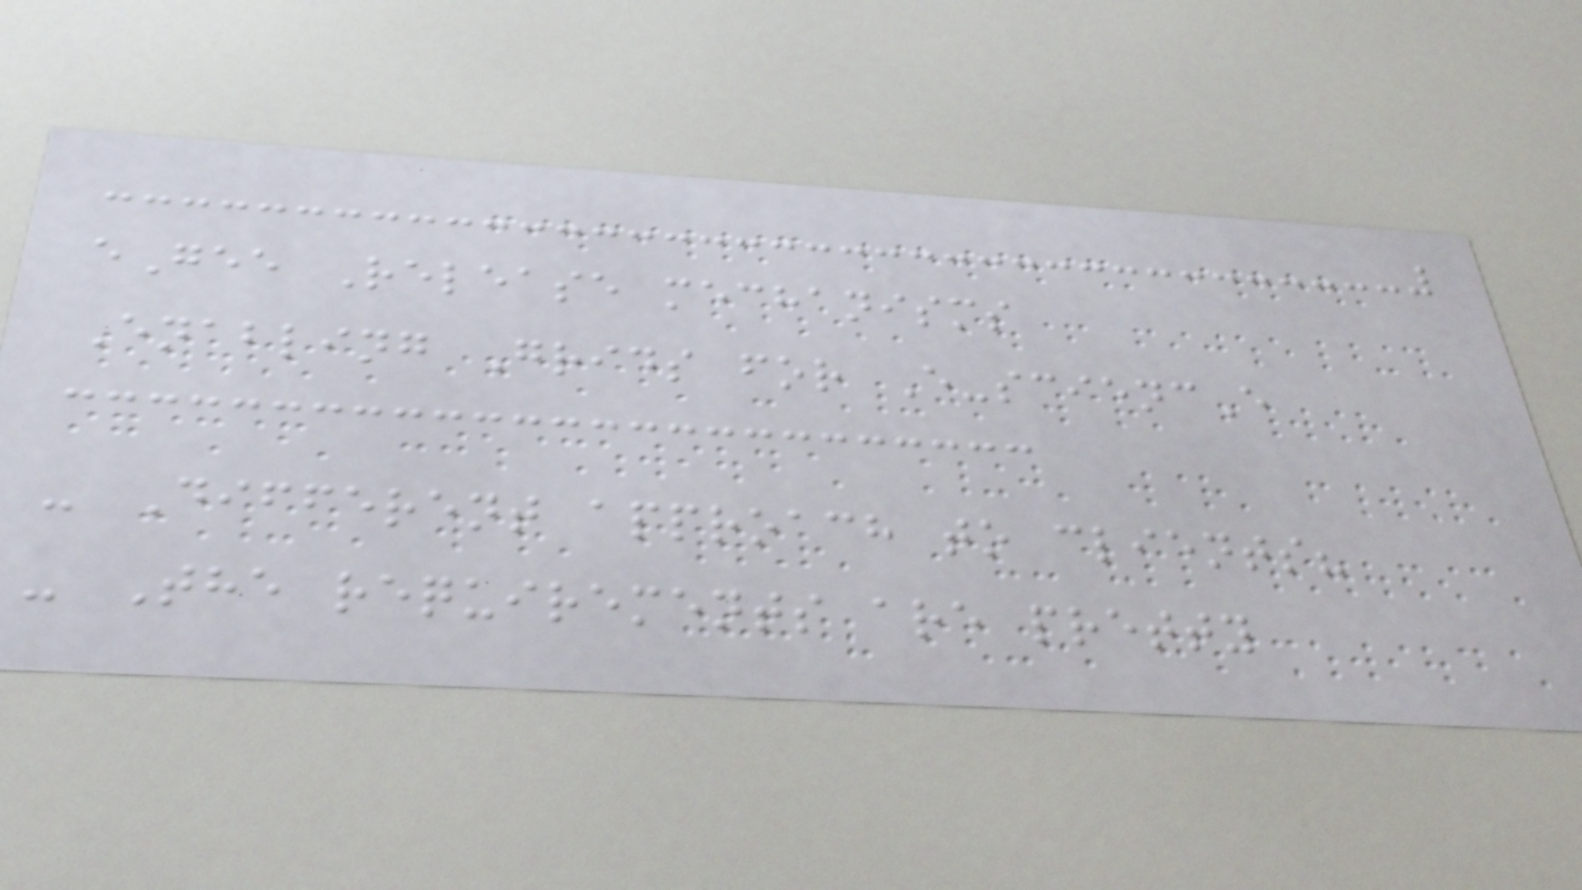eGee Release mechanisms
Enabling Grids for E-sciencE
- Different approach to clients?
- The requirements are pretty
